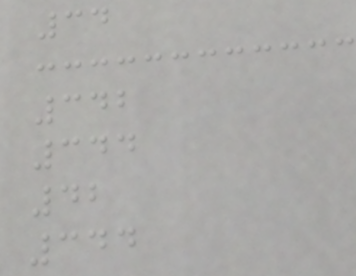34
342
344
42
344
